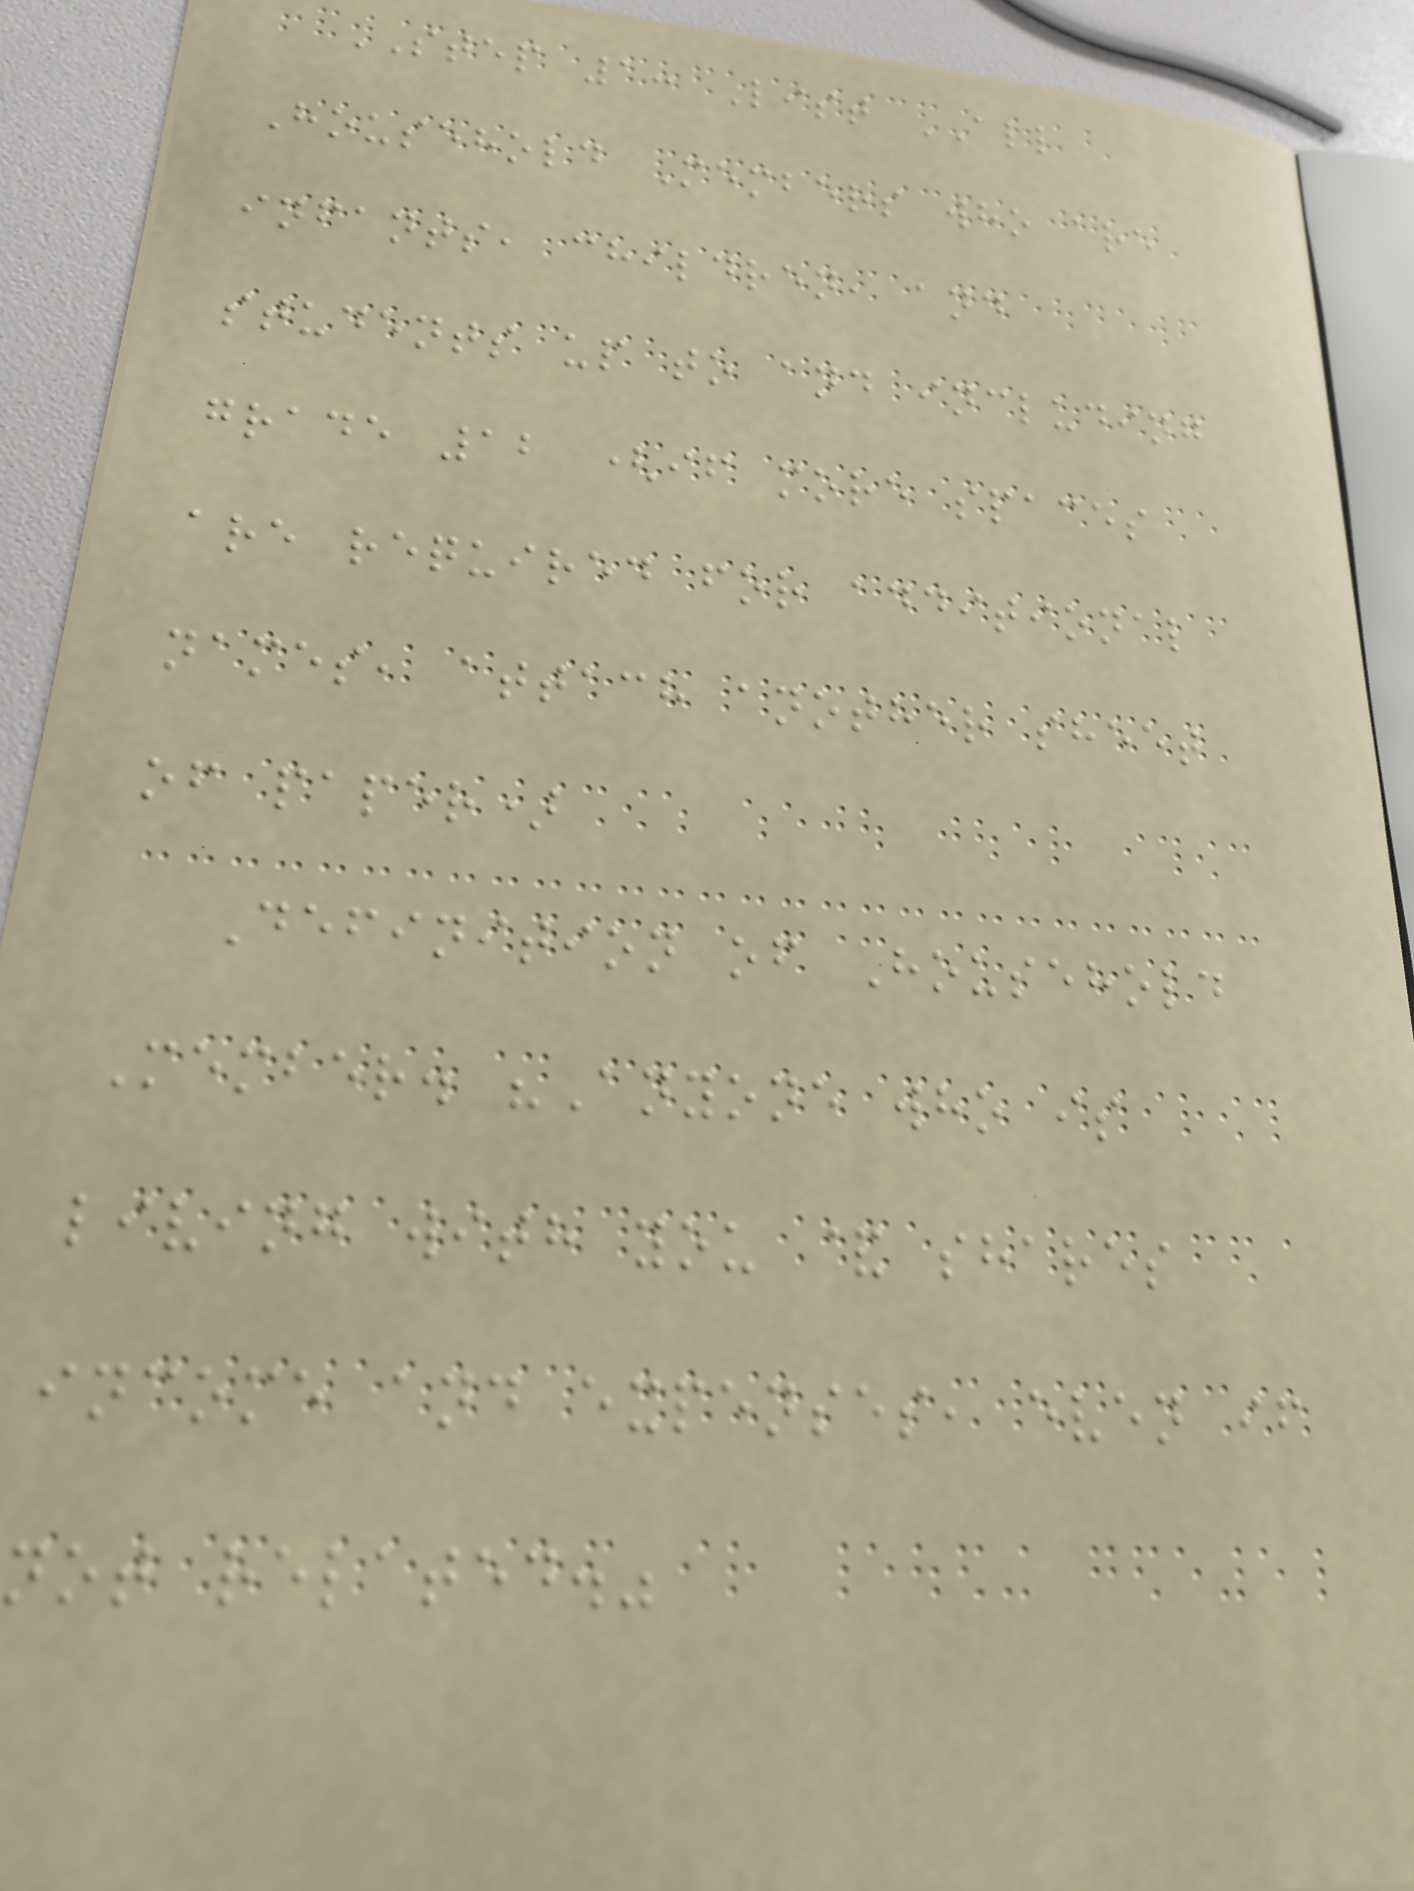STEP 1: List ALL
Household Members who are
infants, children, and
students up to and including
grade 12 (if more spaces
are required for additional
names, attach another sheet
of paper)
Definition of Household
Member. "Anyone who is
living with you & shares
income and expenses, even if
not related."
